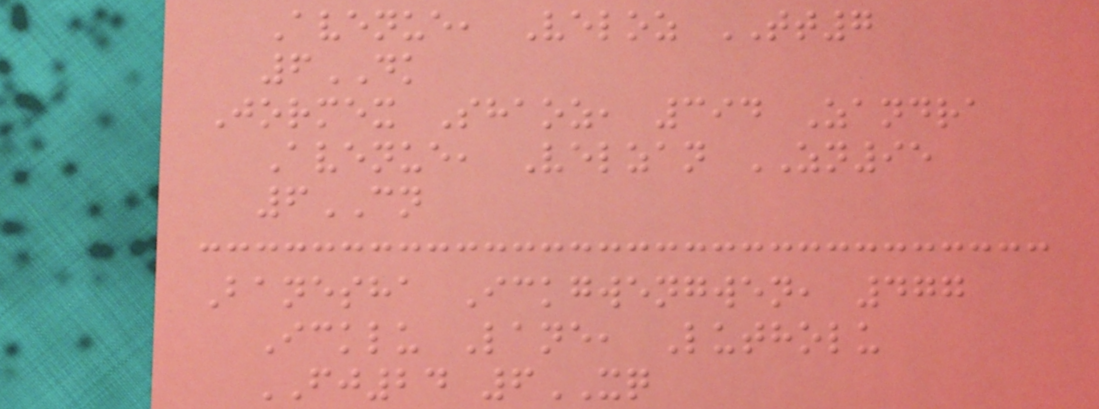Avenue, Veloz TT7
6DK
Jormex Shaoz, 394 Zandra
Avenue, Velzan ZN95
6CN
Banesha Ickgwengwen, 477
Icklu Lane, Lutholu
FJ24 6XQ
